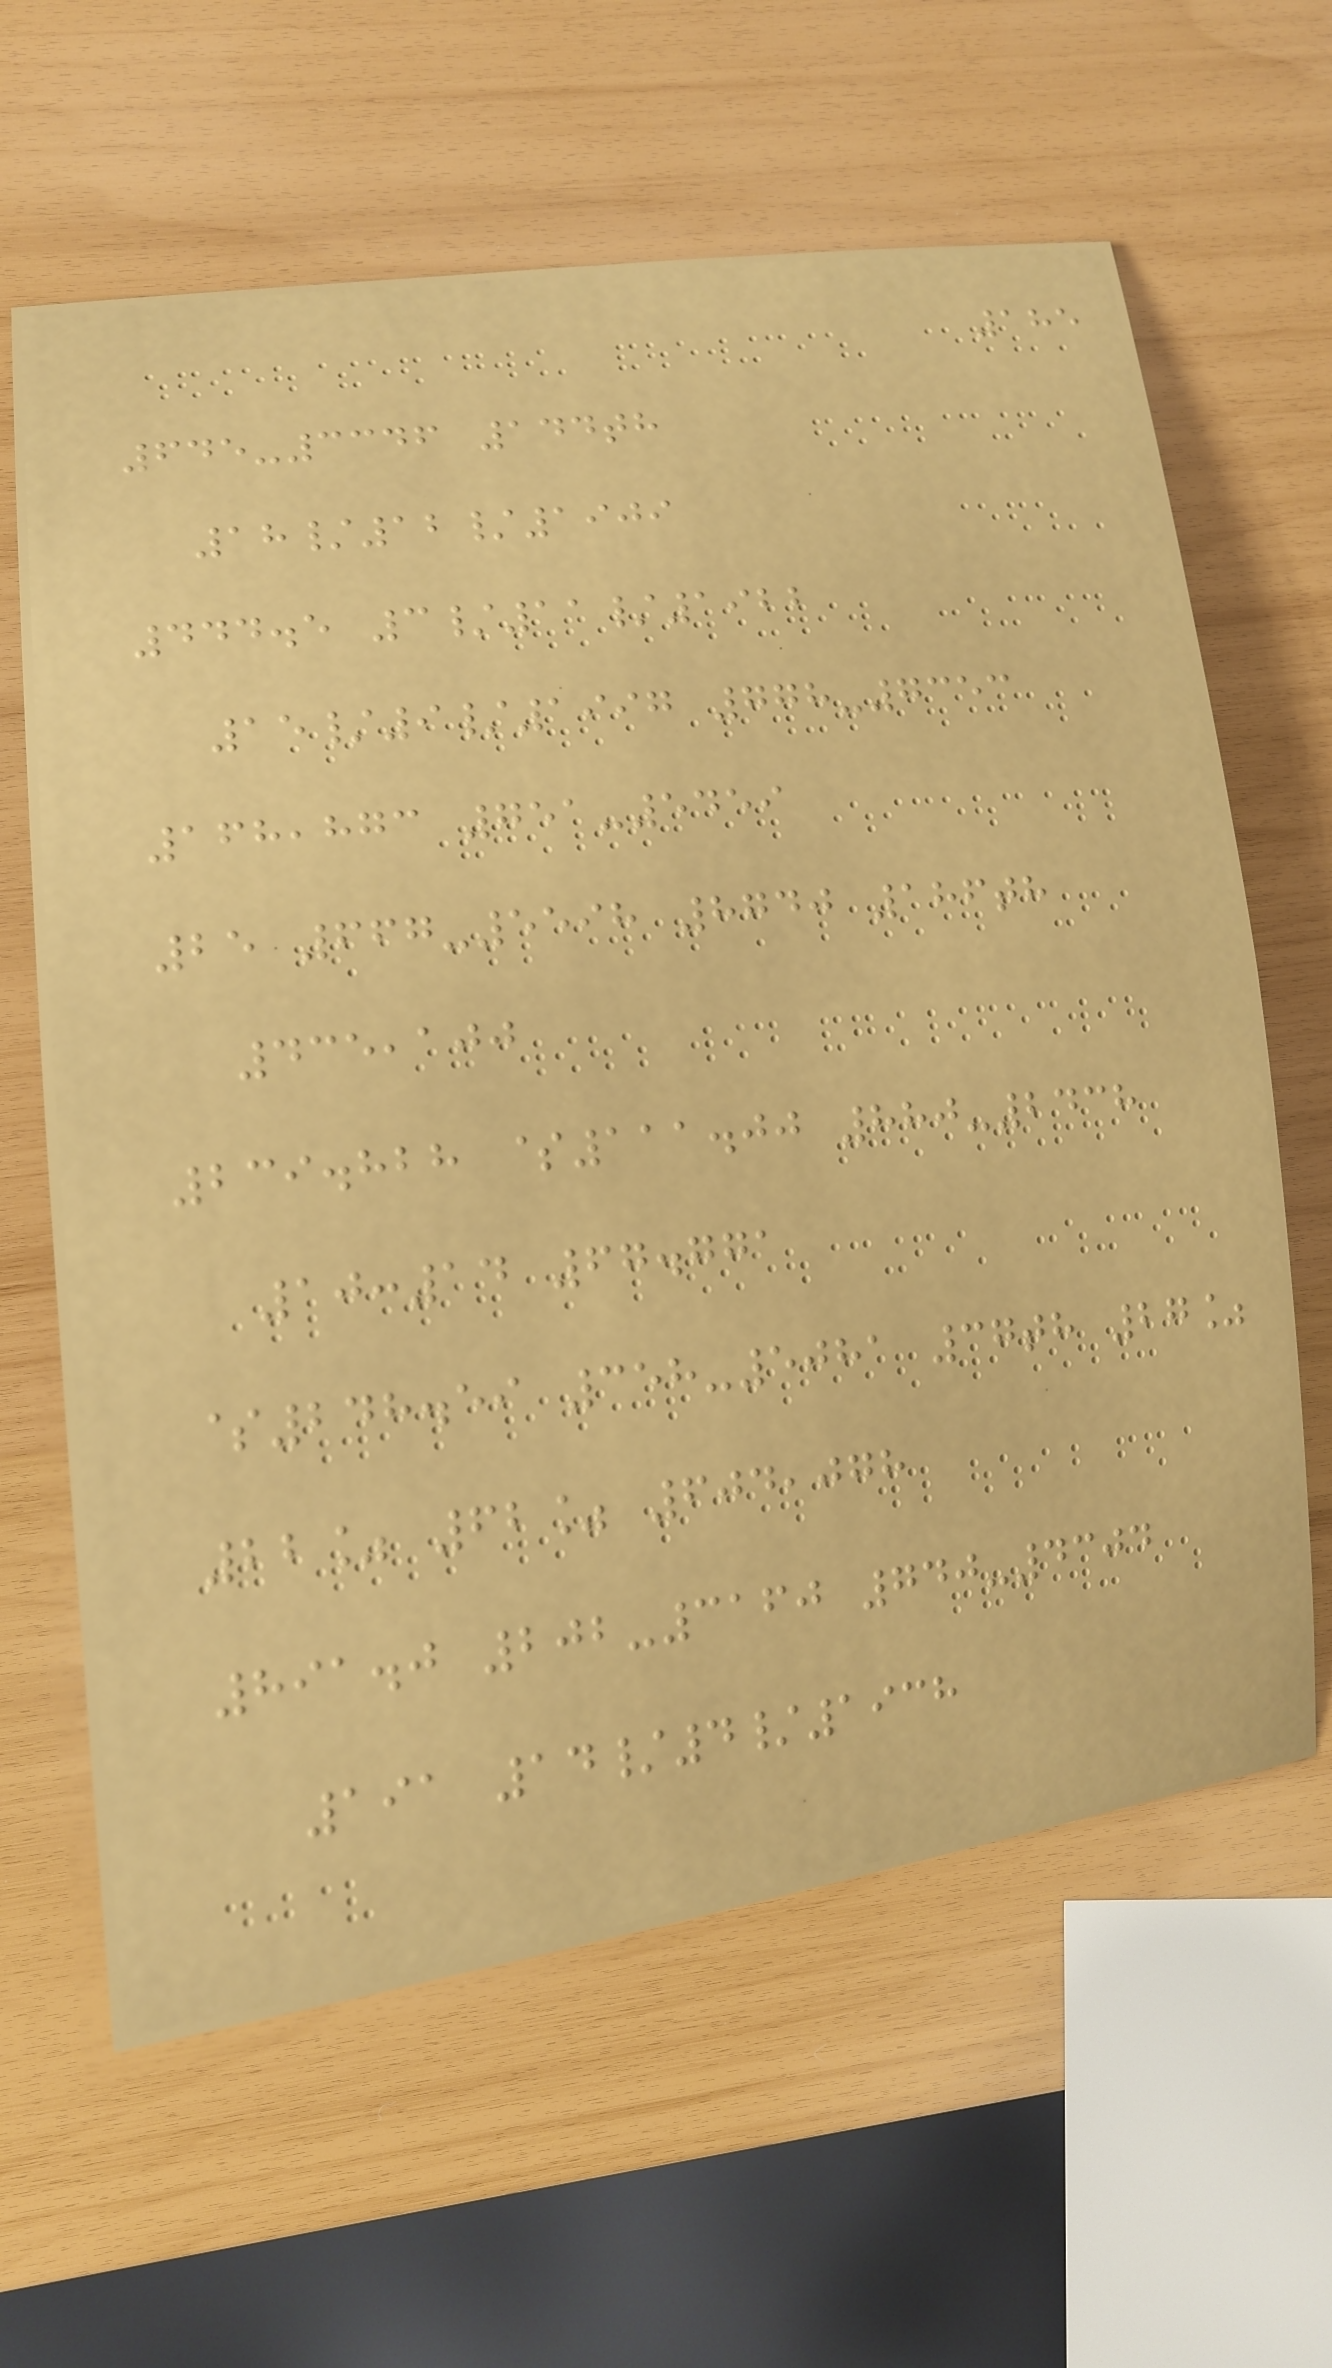185
645-3346 144th
18/12/1909
444.5 3/11/1922
15/9/1997 778-7353
168,873 751-5459
25 667-5598 8740 186th
435,100
239.828 $111.00 880-2438
10:14 67.771
$248.59 358-5081 37th 27%
22% 62% 604,078
891.0 202-3160 740-4304
191 14/4/1938
